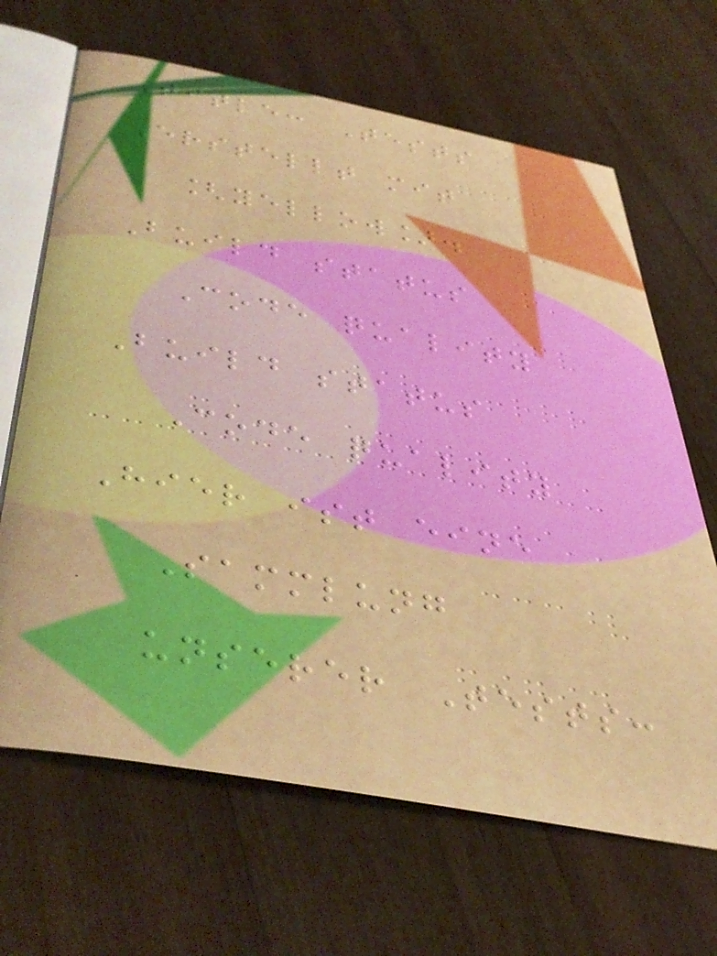Title: Tests
Erstellt mit
[yellow].
Build status
Code quality
Build status
Code quality
Hier ist eine
Sammlung
unserer Tests:
